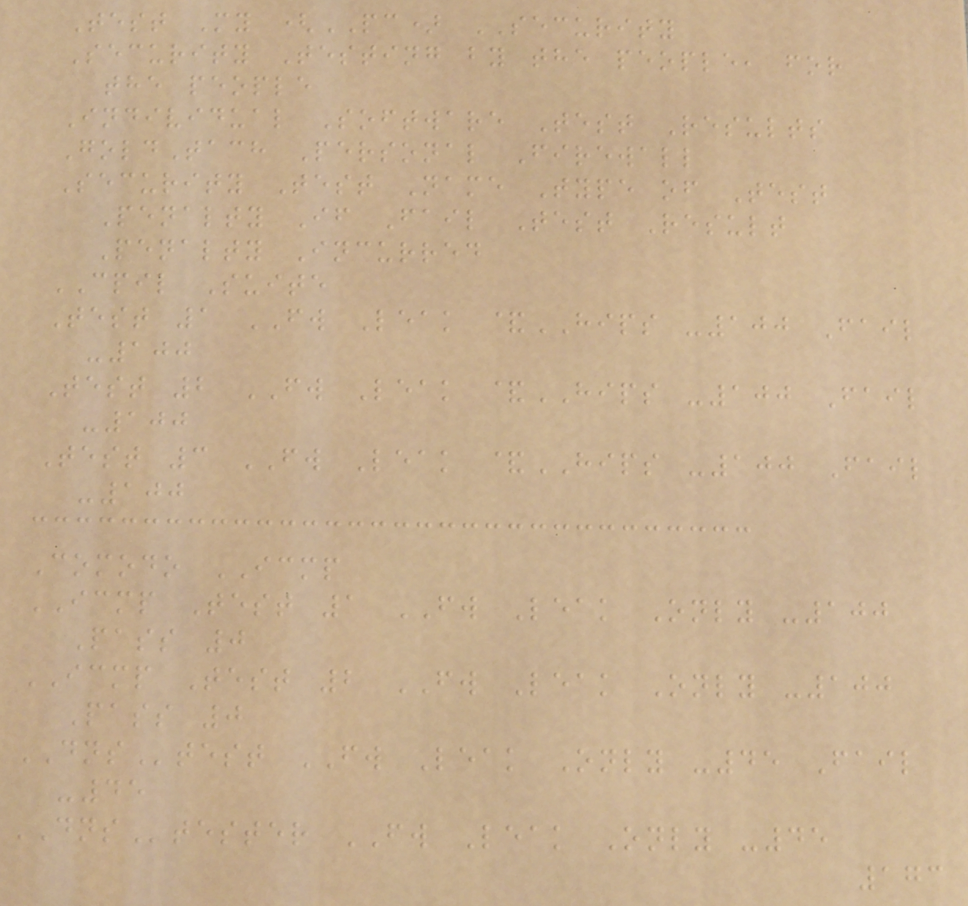Test My (PC) SECURITY
Security Testing by the people, for
the people
Individual Software Test Results
GoldTach Personal Firewall
Security Test Name Type of Test
Penalty If Fail Test Result
Penalty Incurred
CPIL Suite
Test 1 FW Leak &HIPS -100 Fail
-100
Test 2 FW Leak &HIPS -100 Fail
-100
Test 3 FW Leak &HIPS -100 Fail
-100
Comodo ICMP
ICMP Test 1 FW Leak Only -100
Pass 0
ICMP Test 2 FW Leak Only -100
Pass 0
DNStest FW Leak Only -45 Fail
-45
DNStester FW Leak Only -45
173
